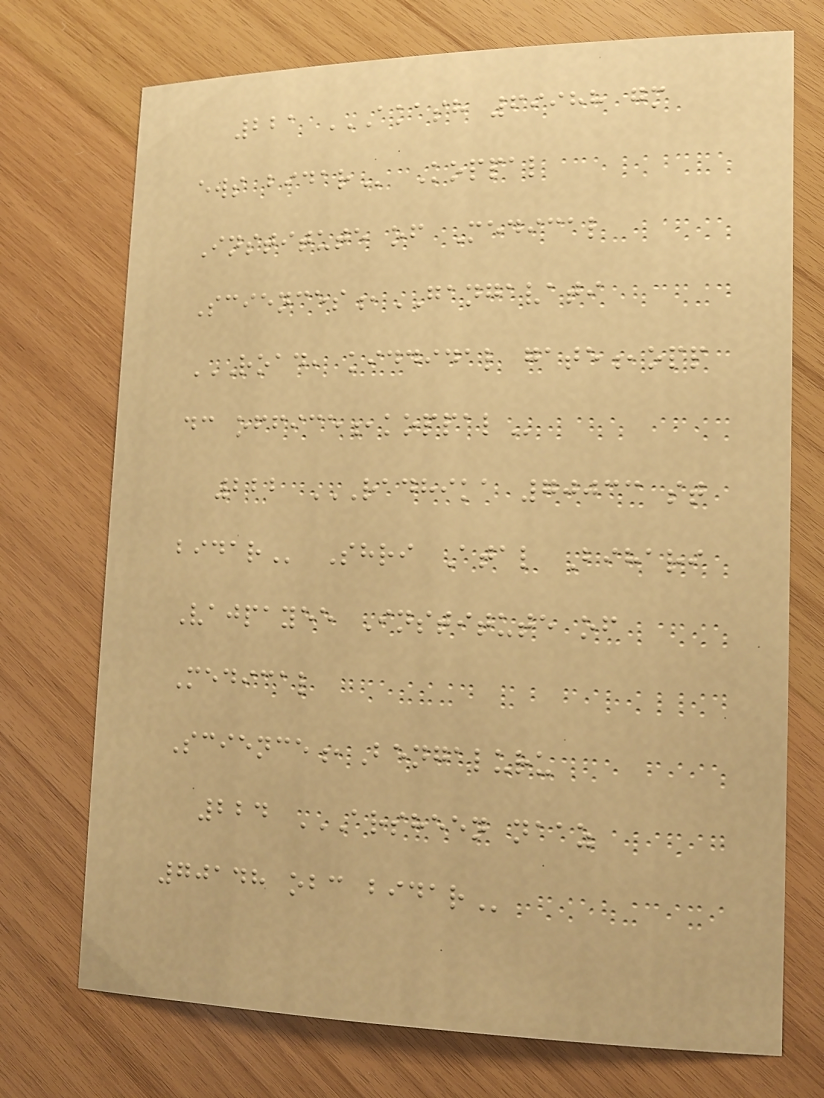221 AKASH 69988 GM
EWS BIDAR Koppal
Institute of Medical
Sciences,GANGAVATI
ROAD, KIDDIDAL GATE,OPP
DC OFFICE,KOPPAL
222 RADHIKA 70033 ST
BIDAR Shri Atal Bihari
Vajpayee Institute of
Medical
Science,Bengaluru
224 ARSHEEN NAAZ
70148 OBC BIDAR
